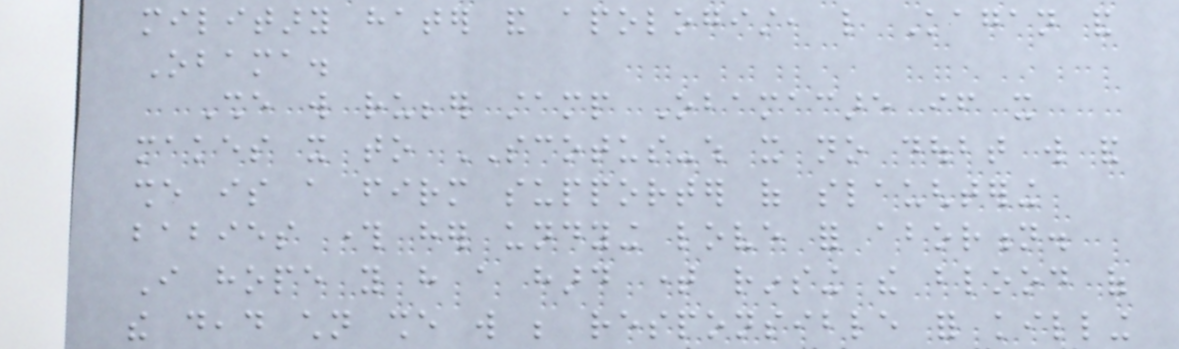military hater and apologist, like Kagan and
Obama.
She will rubber stamp Obamacare if it
makes it to SCOTUS-which it no doubt will and
she is a firm supporter of slaughtering
babies through her undying love for abortion.
I hope you have a hard time rinsing the blood of
the dead children she will be responsible for killing
